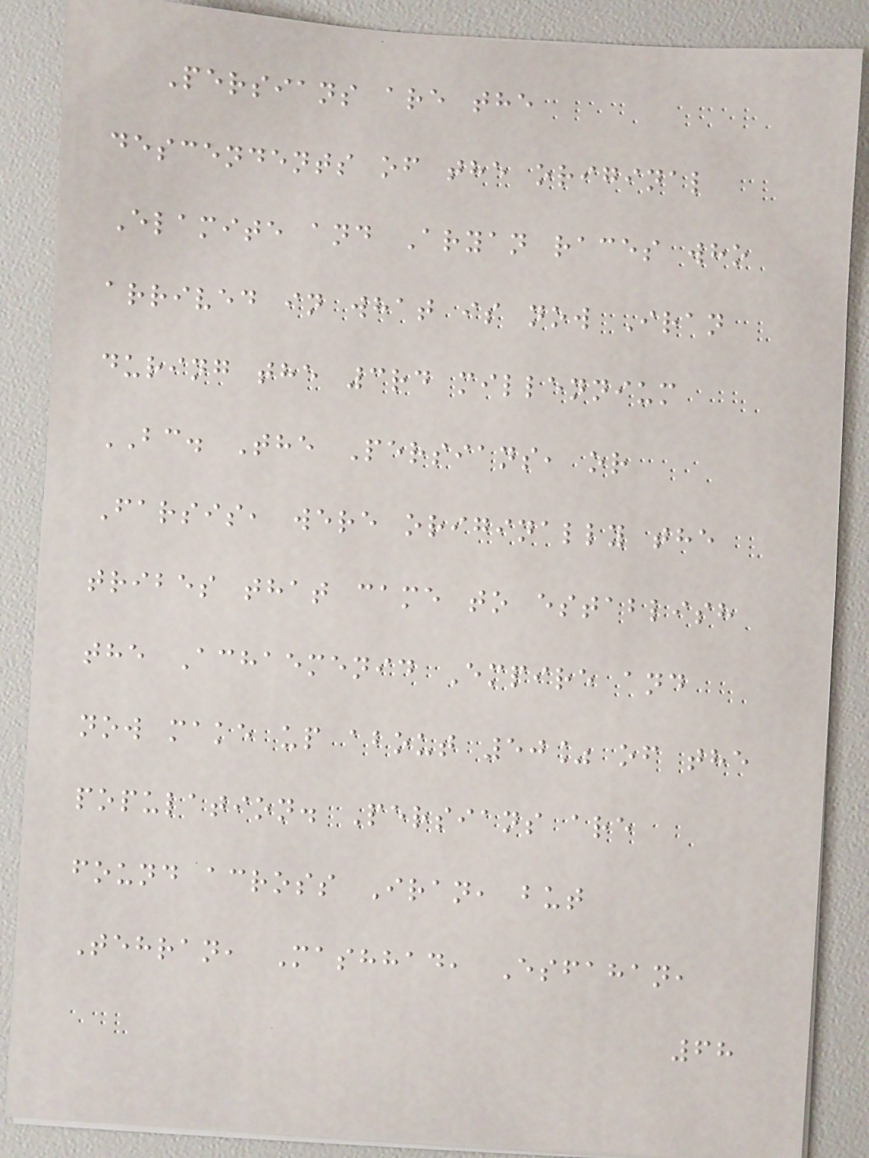Persians are the
descendents of the original
Elamite and Aryan races who
arrived in what is now Iran
during the 3rd millennium
BC. The Persians, or
Farsis, were originally the
tribes that came to establish
the Achaemenid Empire and
now make up about 50% of the
population. Persians are
found across Iran, but
Tehran, Mashhad, Esfahan,
68
